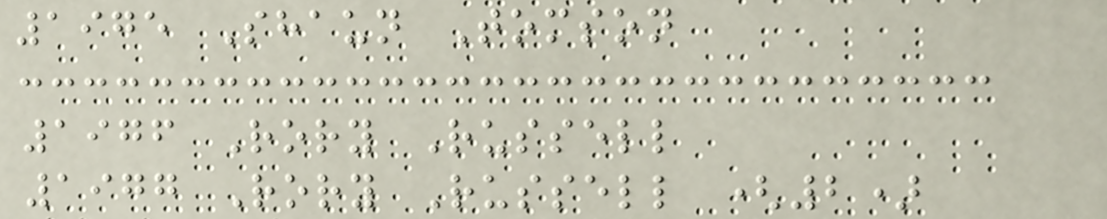1975 Shaun Tomson
1976 Rory Russell
1977 Rory Russell (2)
